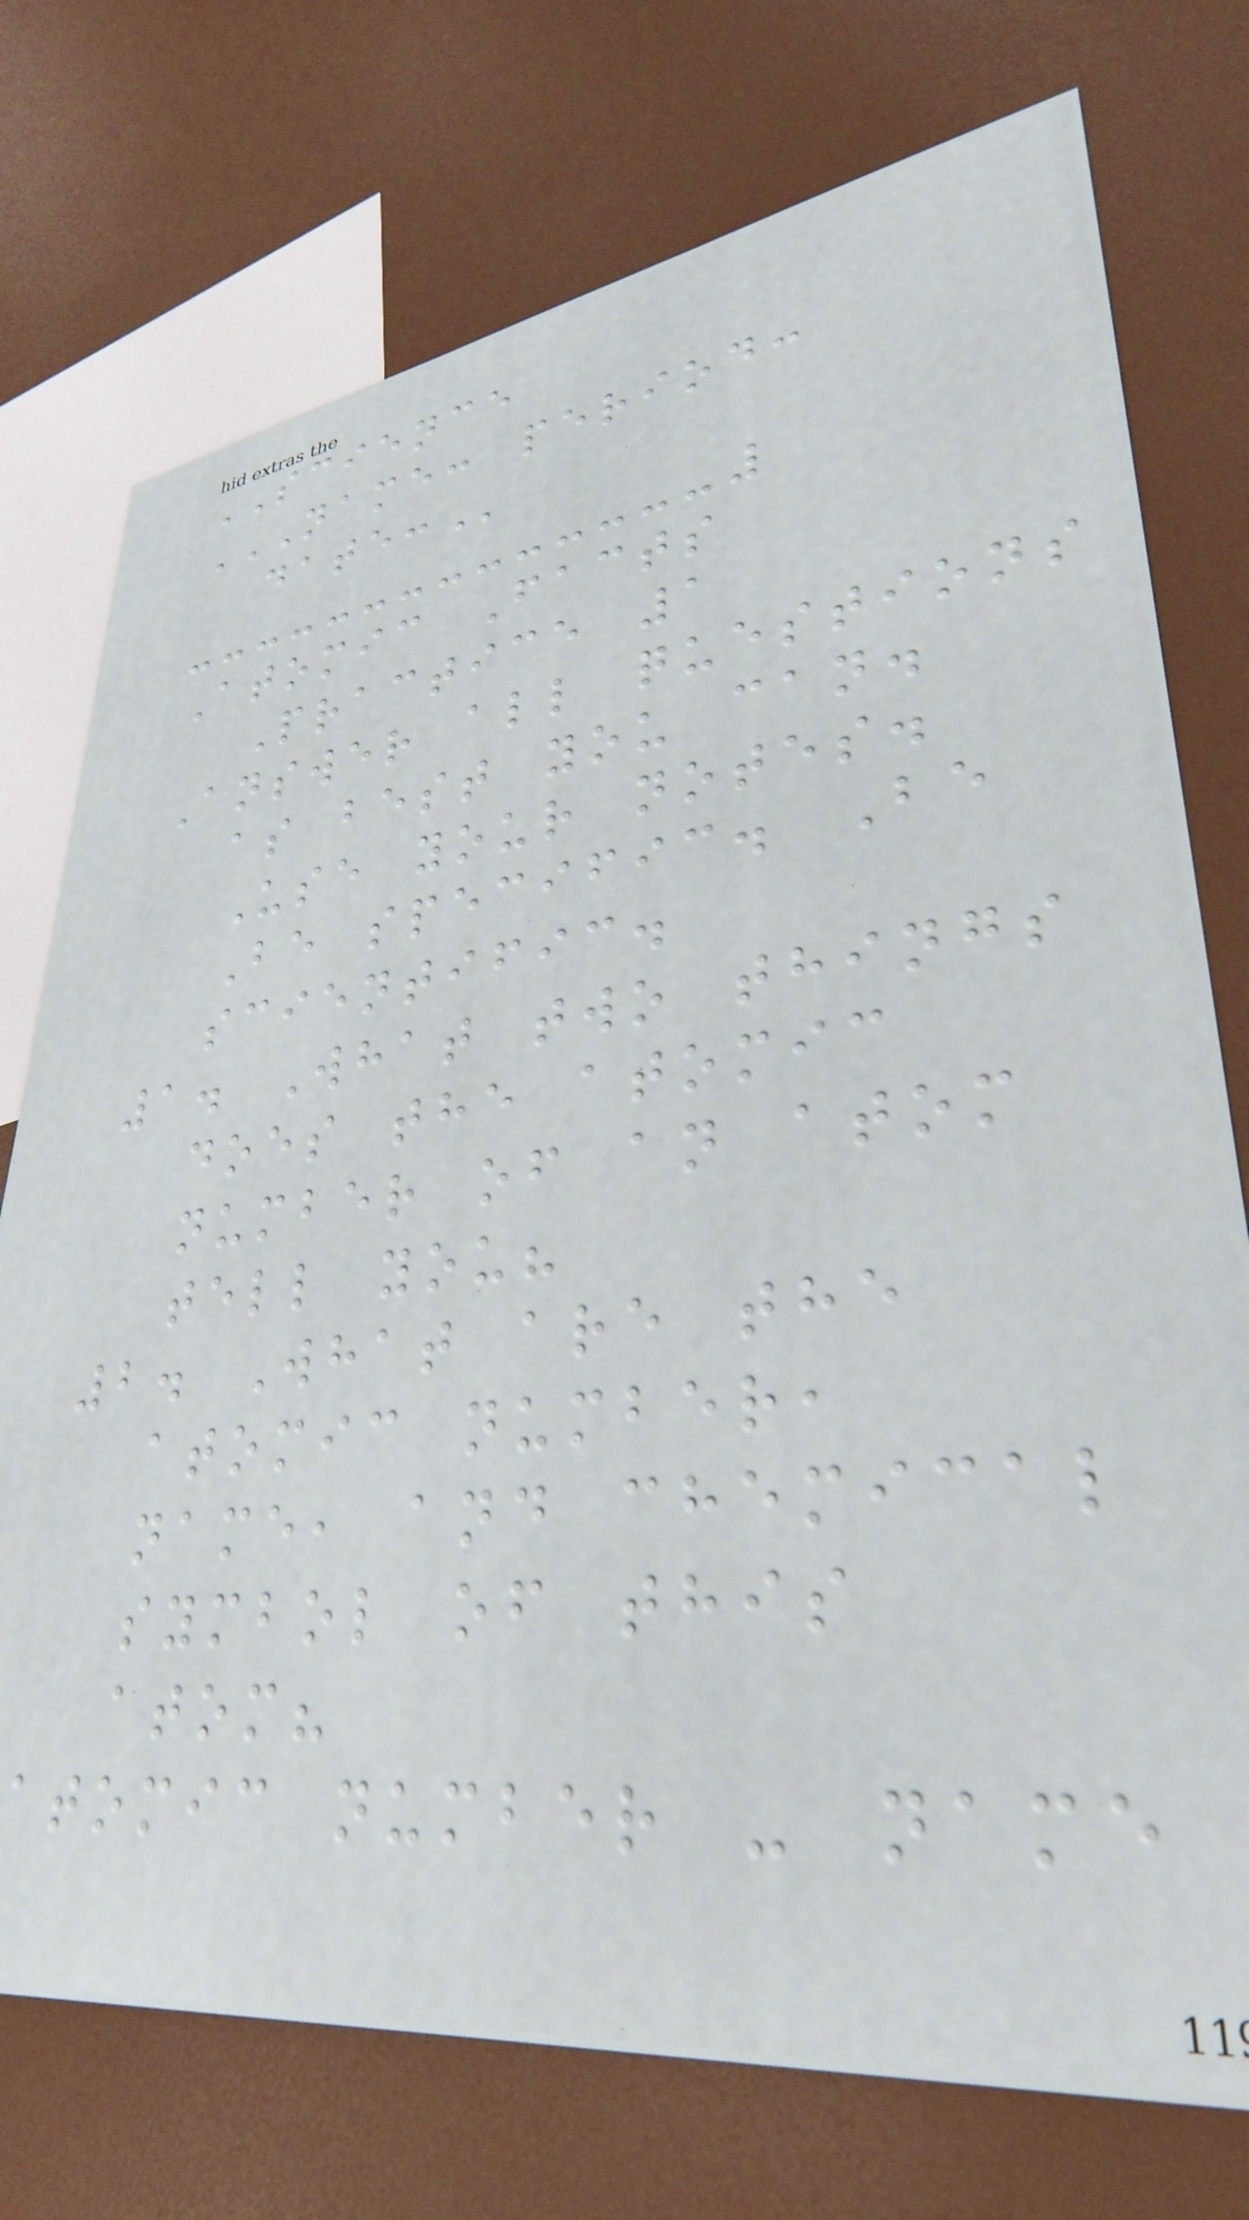SCIENCE
NAME: PERIOD:
Atomic Facts
Practice 1
Answer all questions
as best you can.
Use your notes.
Be specific. Be
scientific.
1. What two things
does the atomic
number of an atom
tell you?
2. What are the
atomic number,
name, and chemical
symbol of this
atom?
atomic number - name
